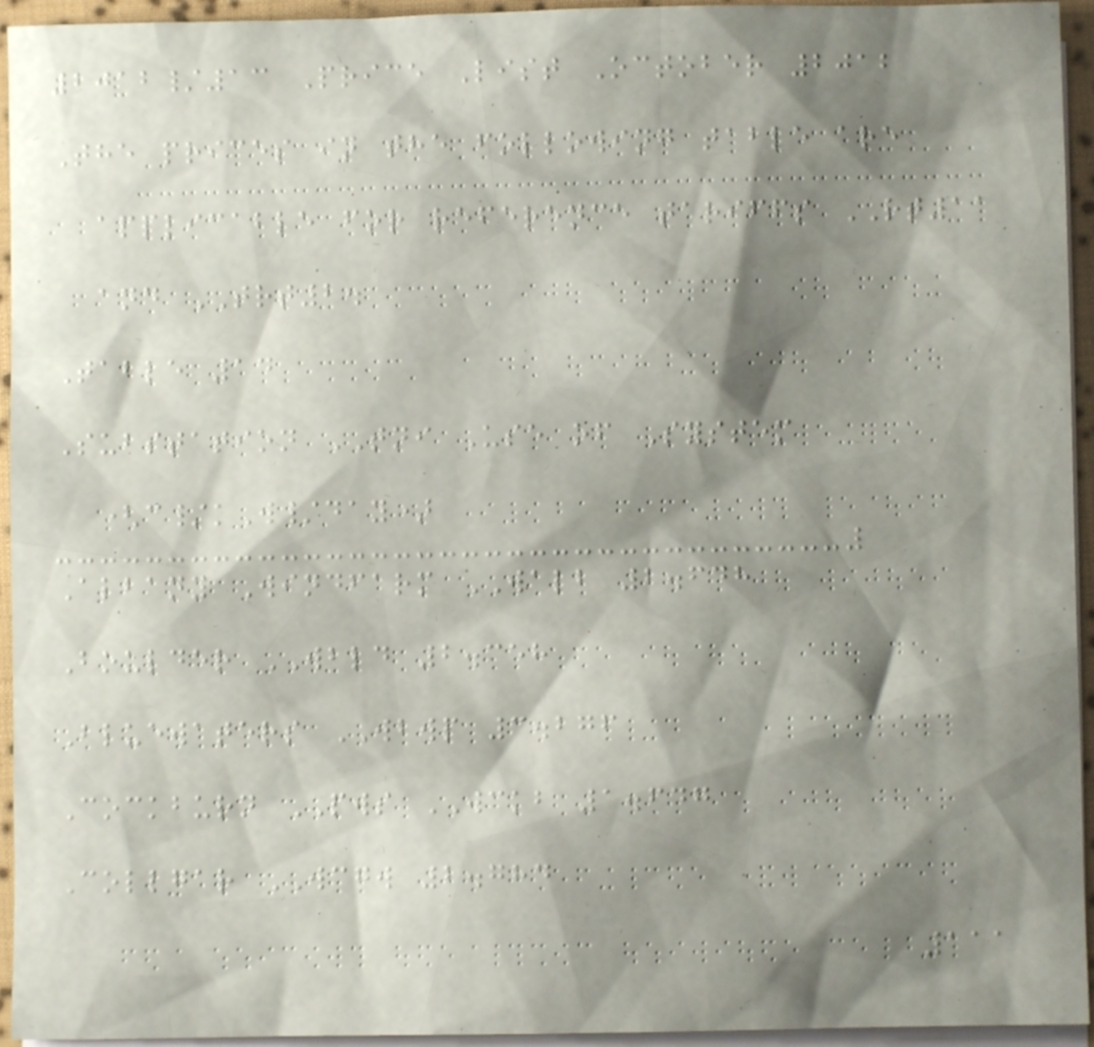2012/13 Price List October 2012
The prices in the following table are
applicable for reference tariffs RT11
and TRT2.
Table 14
Substation TNI Use of System
(c/kW/day)
Albany Windfarm WALB 2.648
Boulder WBLD 2.358
Bluewaters WBWP 3.276
Cockburn PWS WCKB 1.647
Collgar WCGW 2.784
111
